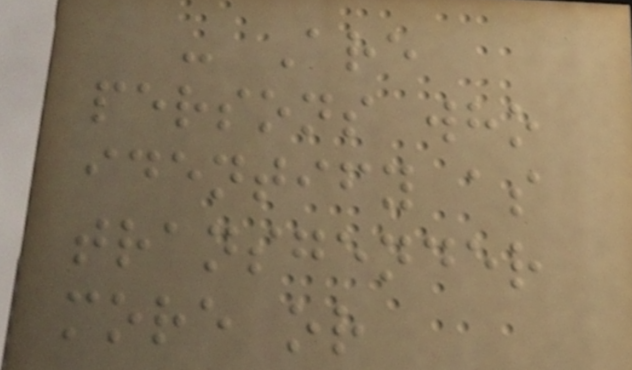- Are
persons who
identify as
transgender
more or
